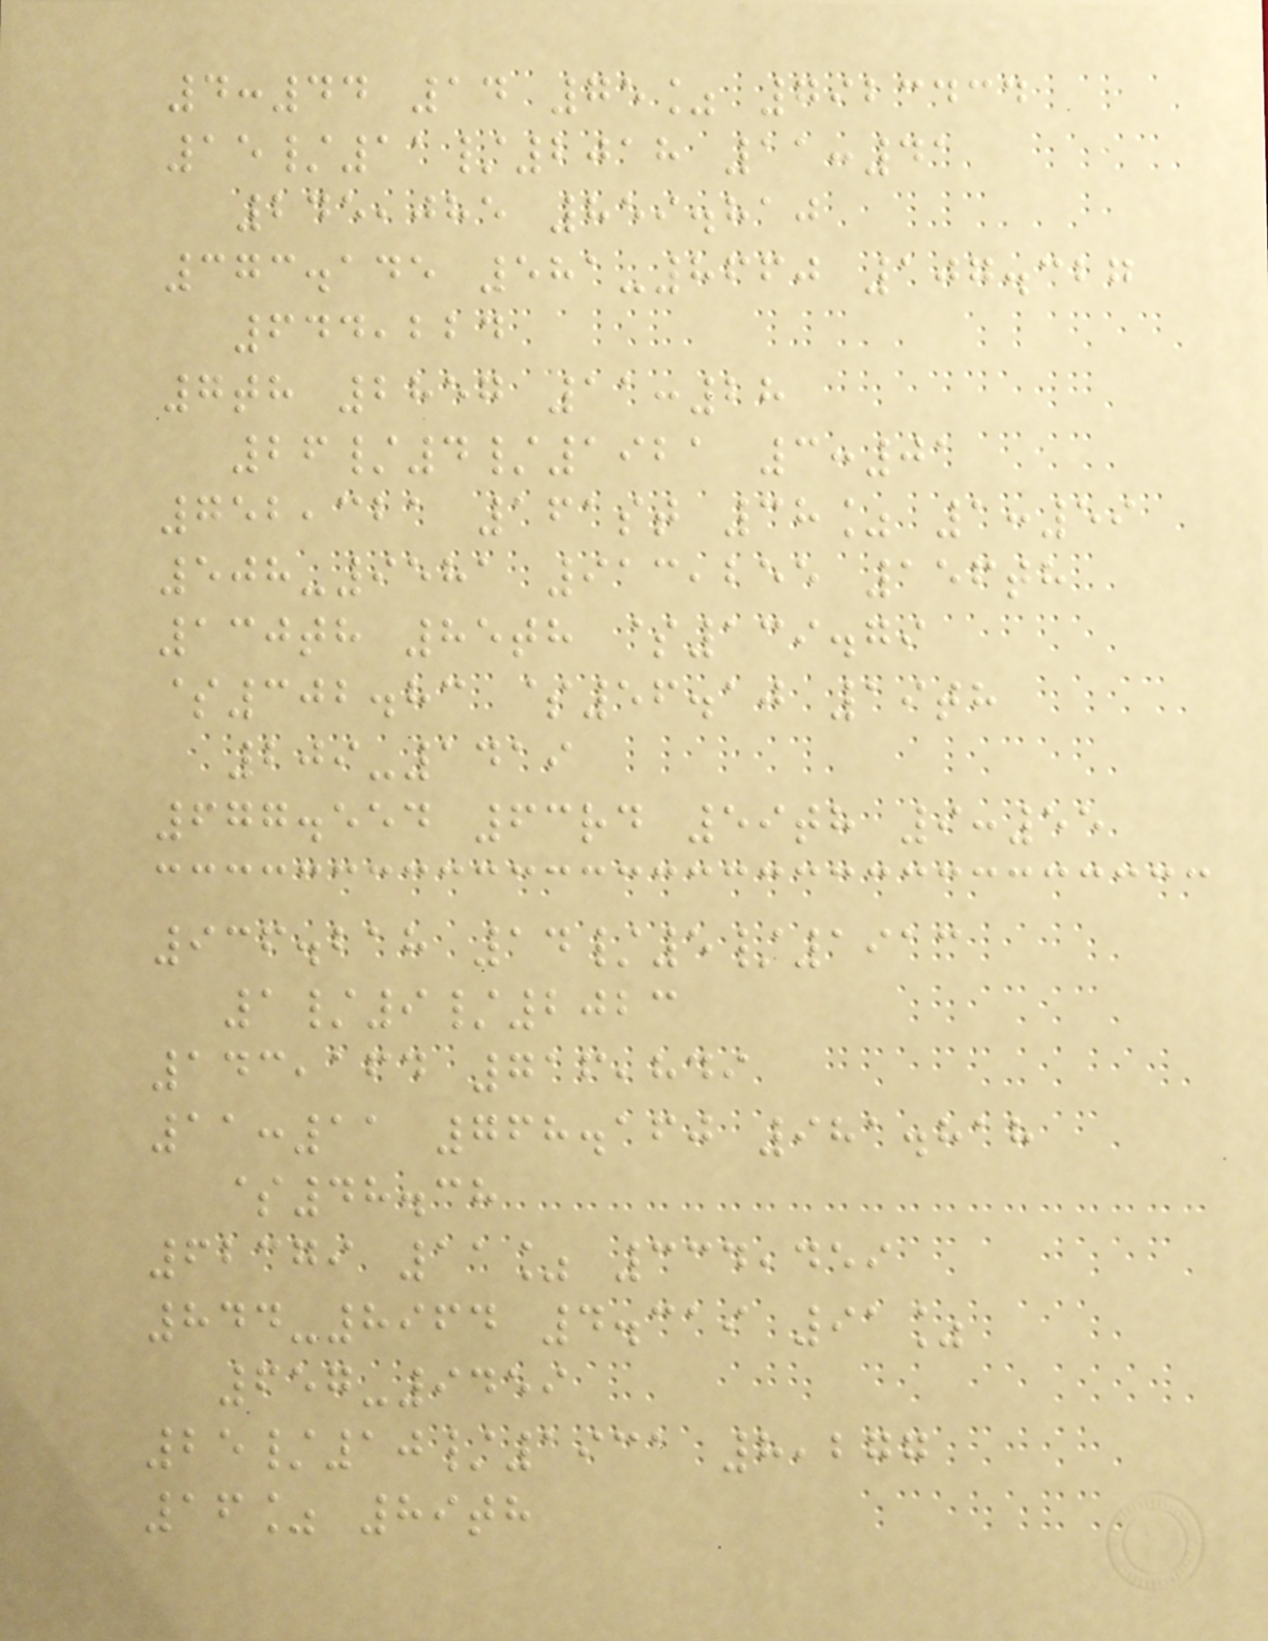4:44 14 75% 7923434
15/11/2018 11:41
245,085 859.810
373.145 581-8660 107.327
644,224
7th 2857 11:28
26/4/1921 3:01
752,321 161st 38% 1:59
508-9581 913,255 156th
130th 85th $139.79
$302.83 $56.10 19th
209-1419
677.554 63rd 59th 9:55
936.218 14/5/1913
1/9/2023
143,164 716,849
11:11 768.160 981.818
$48.38
62379 11% 334,459
844-8964 4.319 91%
657-9459
25/10/1931 8,277
16% 89th
